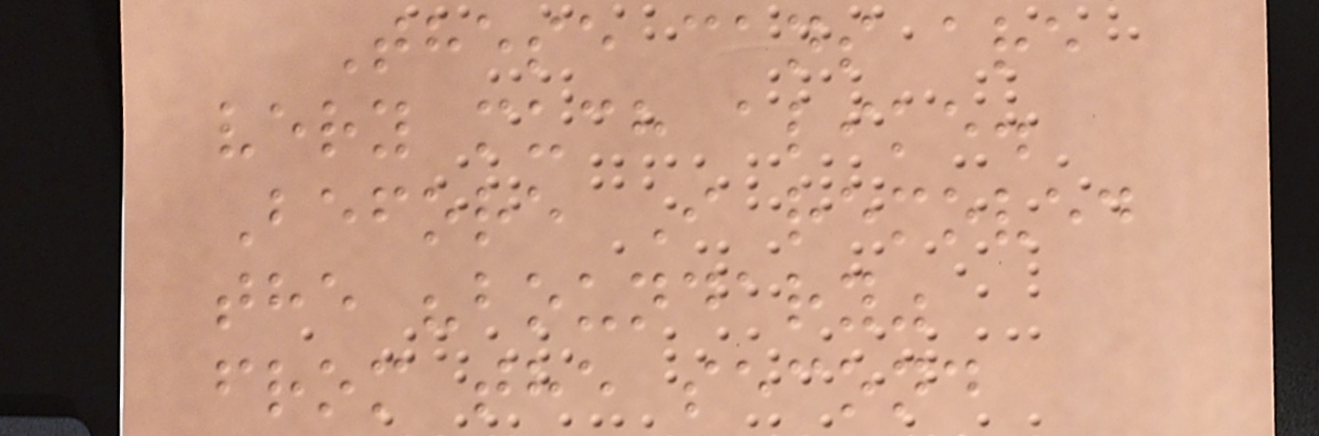These cans are
very much alike.
Before I removed
the "boundary"
from the second
